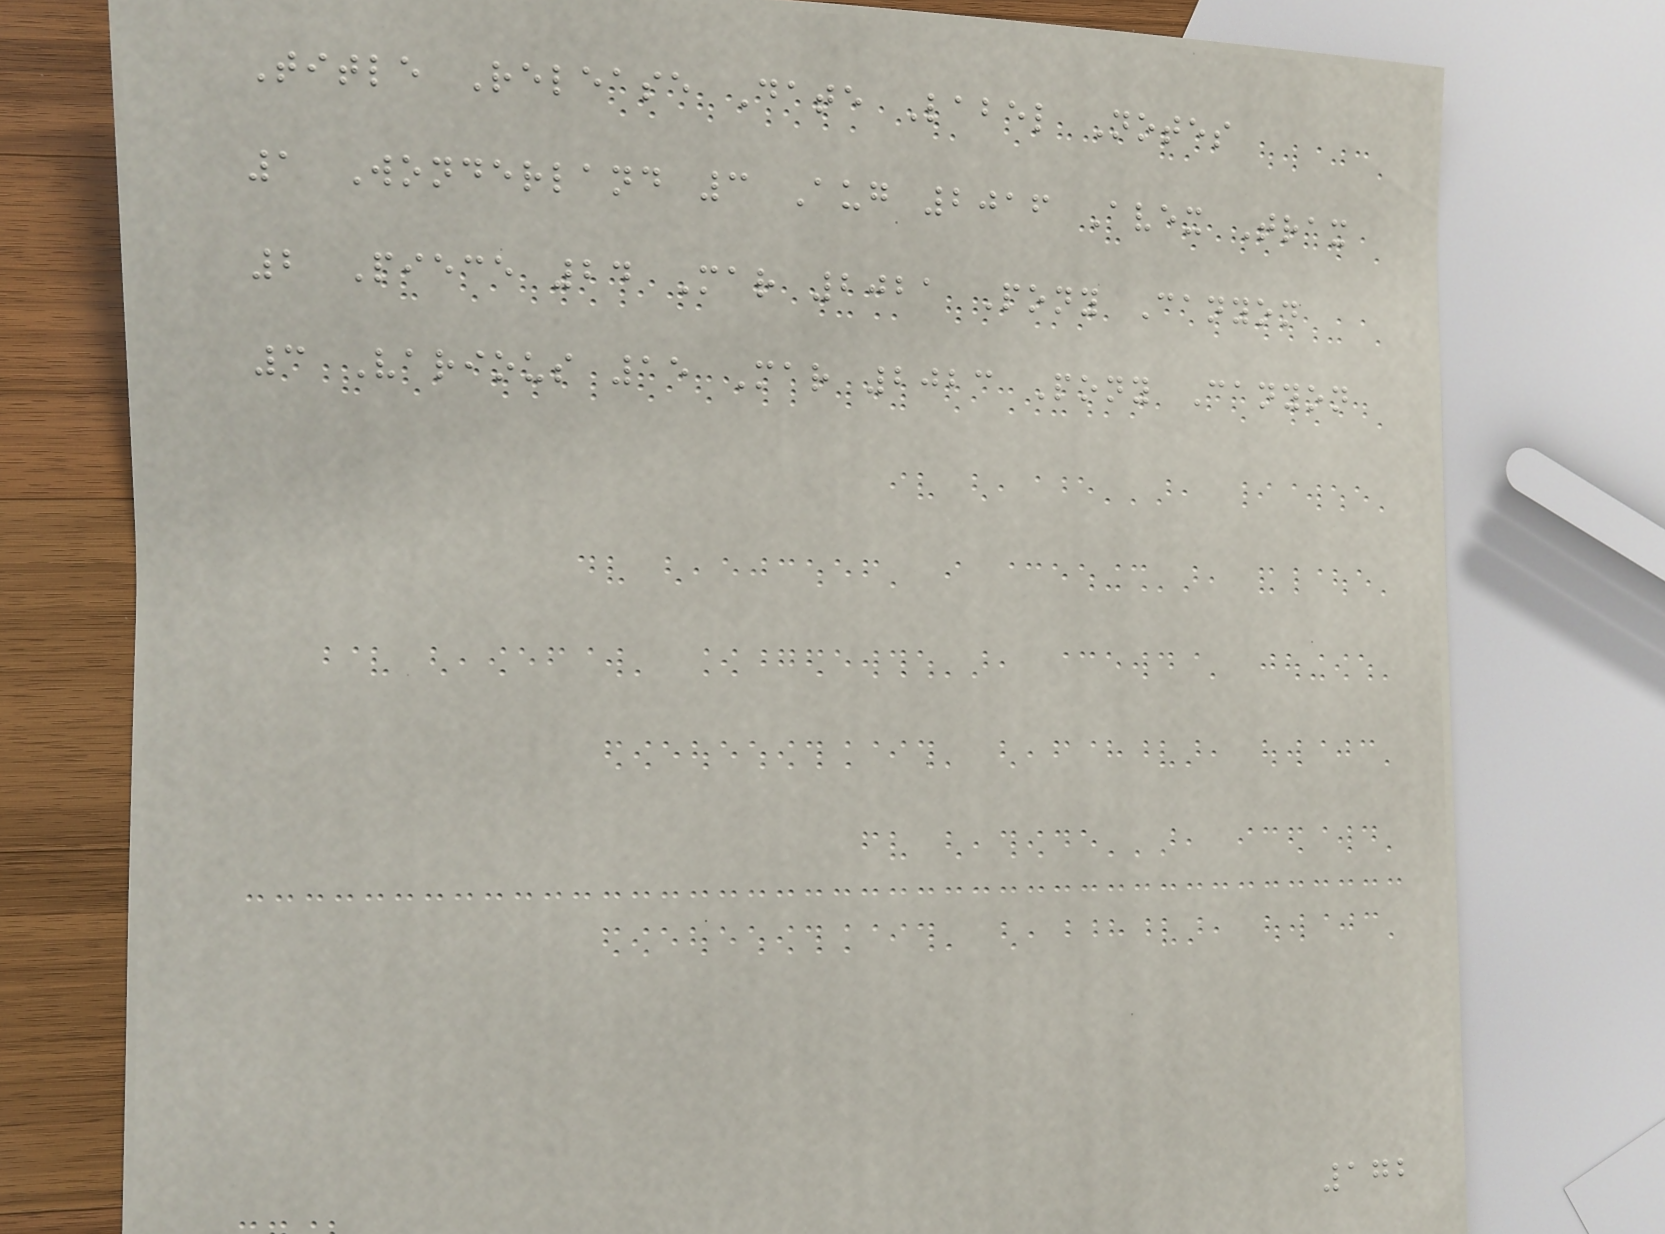Title Release Date Label Notes
1 Wonderland 3 Aug 2016 Avex Trax
2 Piece 24 Mar 2021 Pony Canyon
3 Various 15 Mar 2023 Pony Canyon
172
